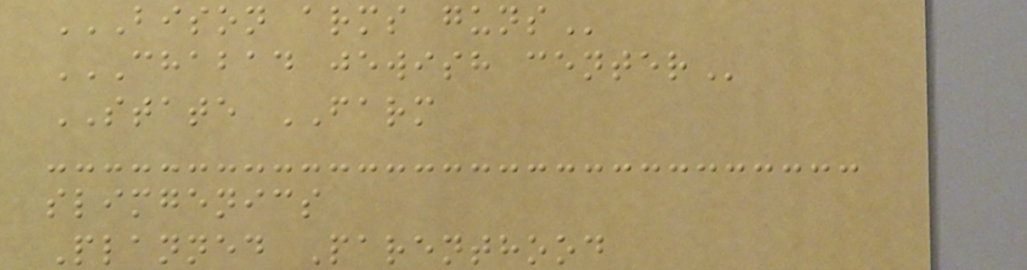BISON ARMS GUNS
CHABAD JEWISH CENTER
STATE FARM
slimgenics
Planned Parenthood
